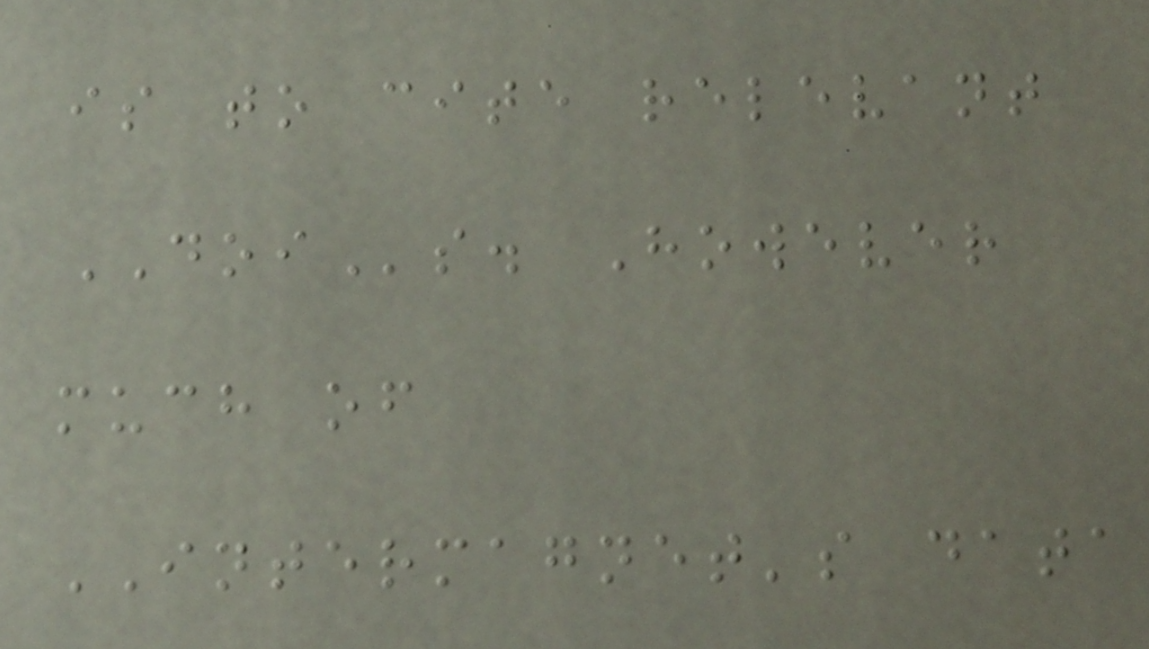is to cite relevant
DOIs. However
much of
INTERMAGNET's data
